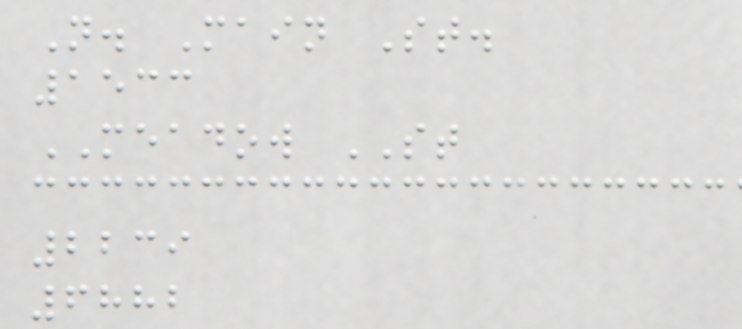N. Main St.
1533
MEADOW ST
2239
6882
